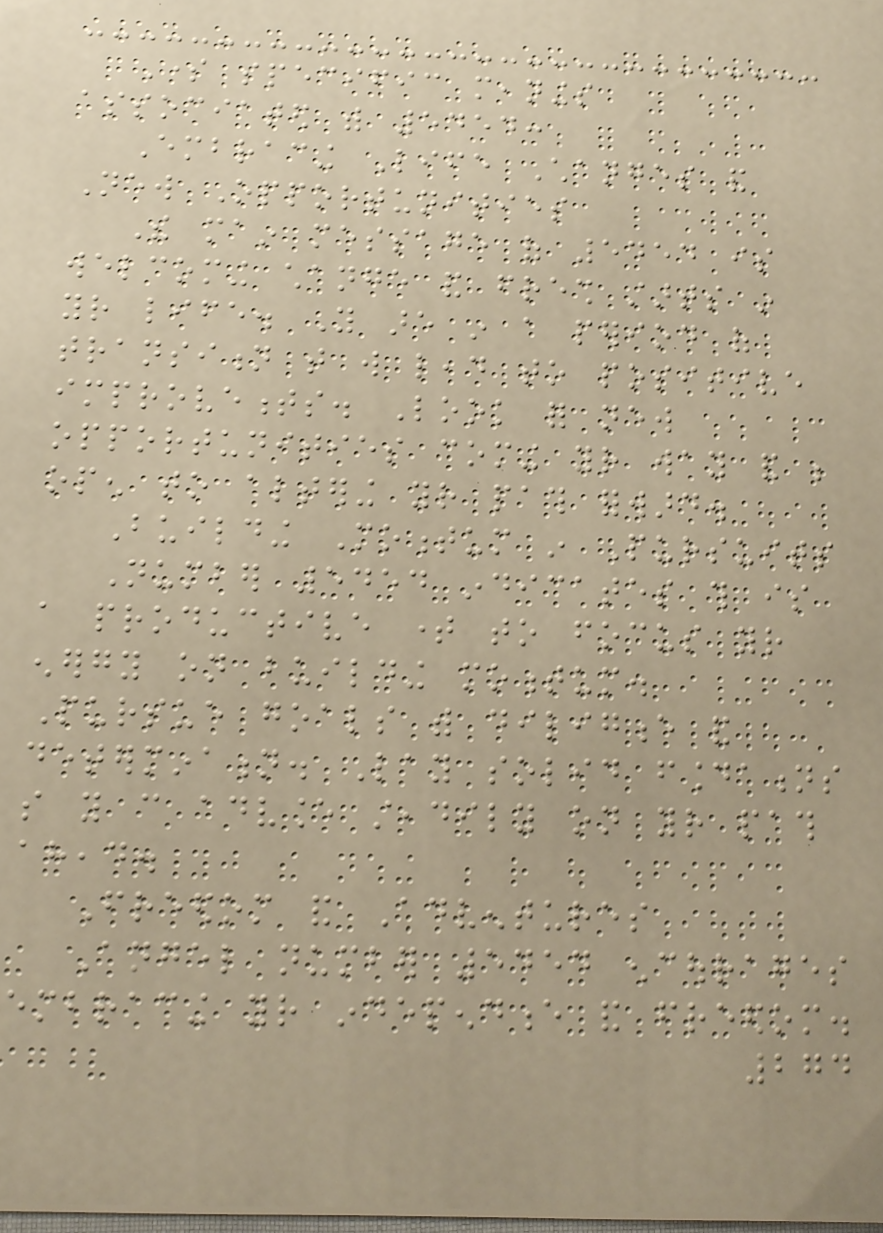Some specific meanings
associated with 5454:
Embracing Life Changes and
New Opportunities
The main message of 5454 is
welcoming change and fresh starts in
your life. You are in a period of
transition that will lead to positive
improvements. Look for new
opportunities coming your way and be
open to altering your path forward.
Building Momentum in Pursuits
Number 5454 indicates this is
a productive time to focus your
energy on building momentum.
Pursue goals with diligence and
determination. Lay solid foundations
so you can advance steadily on your path
ahead.
Freedom and Adventures
Angel number 5454 encourages
embracing your independence and freedom.
274
